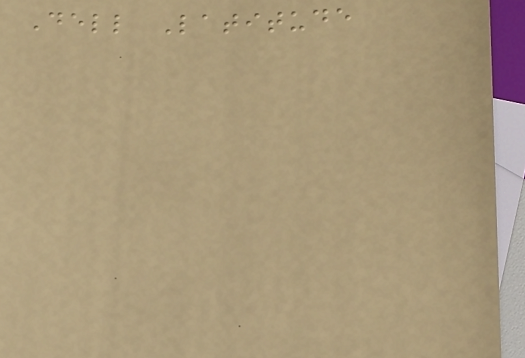Dell Latitude
